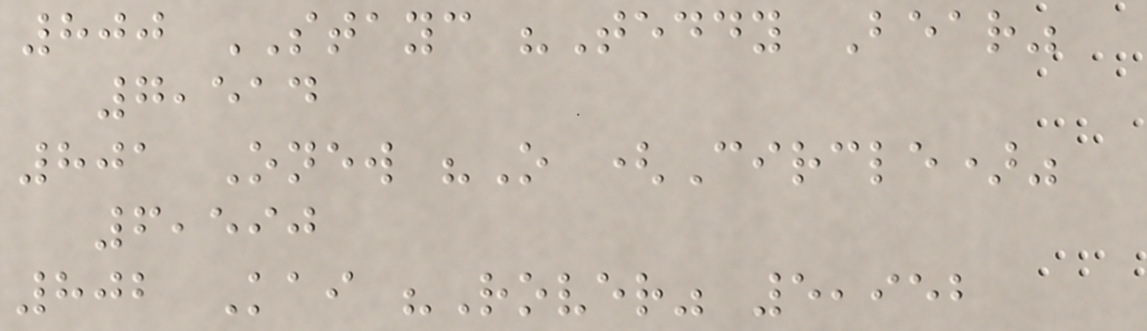800 STAYC "Teddy Bear"
7,514
801 Onew "O (Circle)"
6,590
802 Kai "Rover" 5,952
